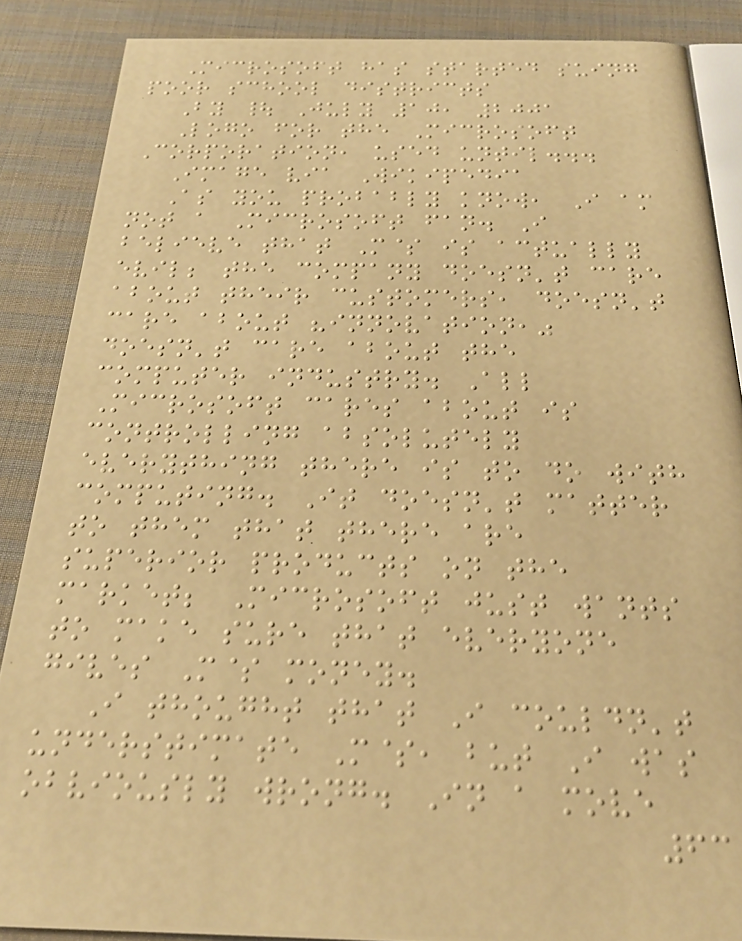Microsoft has started suing
poor school districts
By | July 10, 2001
Logo for the Microsoft
Corporation, used until...
Image via Wikipedia
As you probably know, I am
not a Microsoft fan. I
believe that M$ is actually
evil; the company doesn't care
about their customers, doesn't
care about "innovation,"
doesn't care about the
computer industry. All
Microsoft cares about is
controlling absolutely
everything there is to do with
computing. It doesn't matter
to them that there are
superior products on the
market; Microsoft just wants
to make sure that everyone
gives M$ money.
I thought that I couldn't
understimate M$, but I was
obviously wrong. In a move
63
